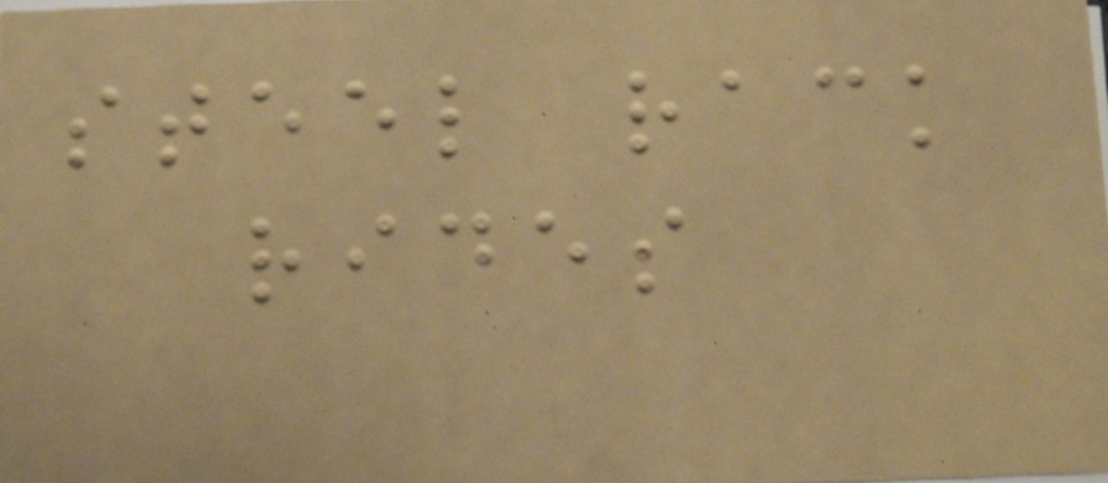steel rack
rides
